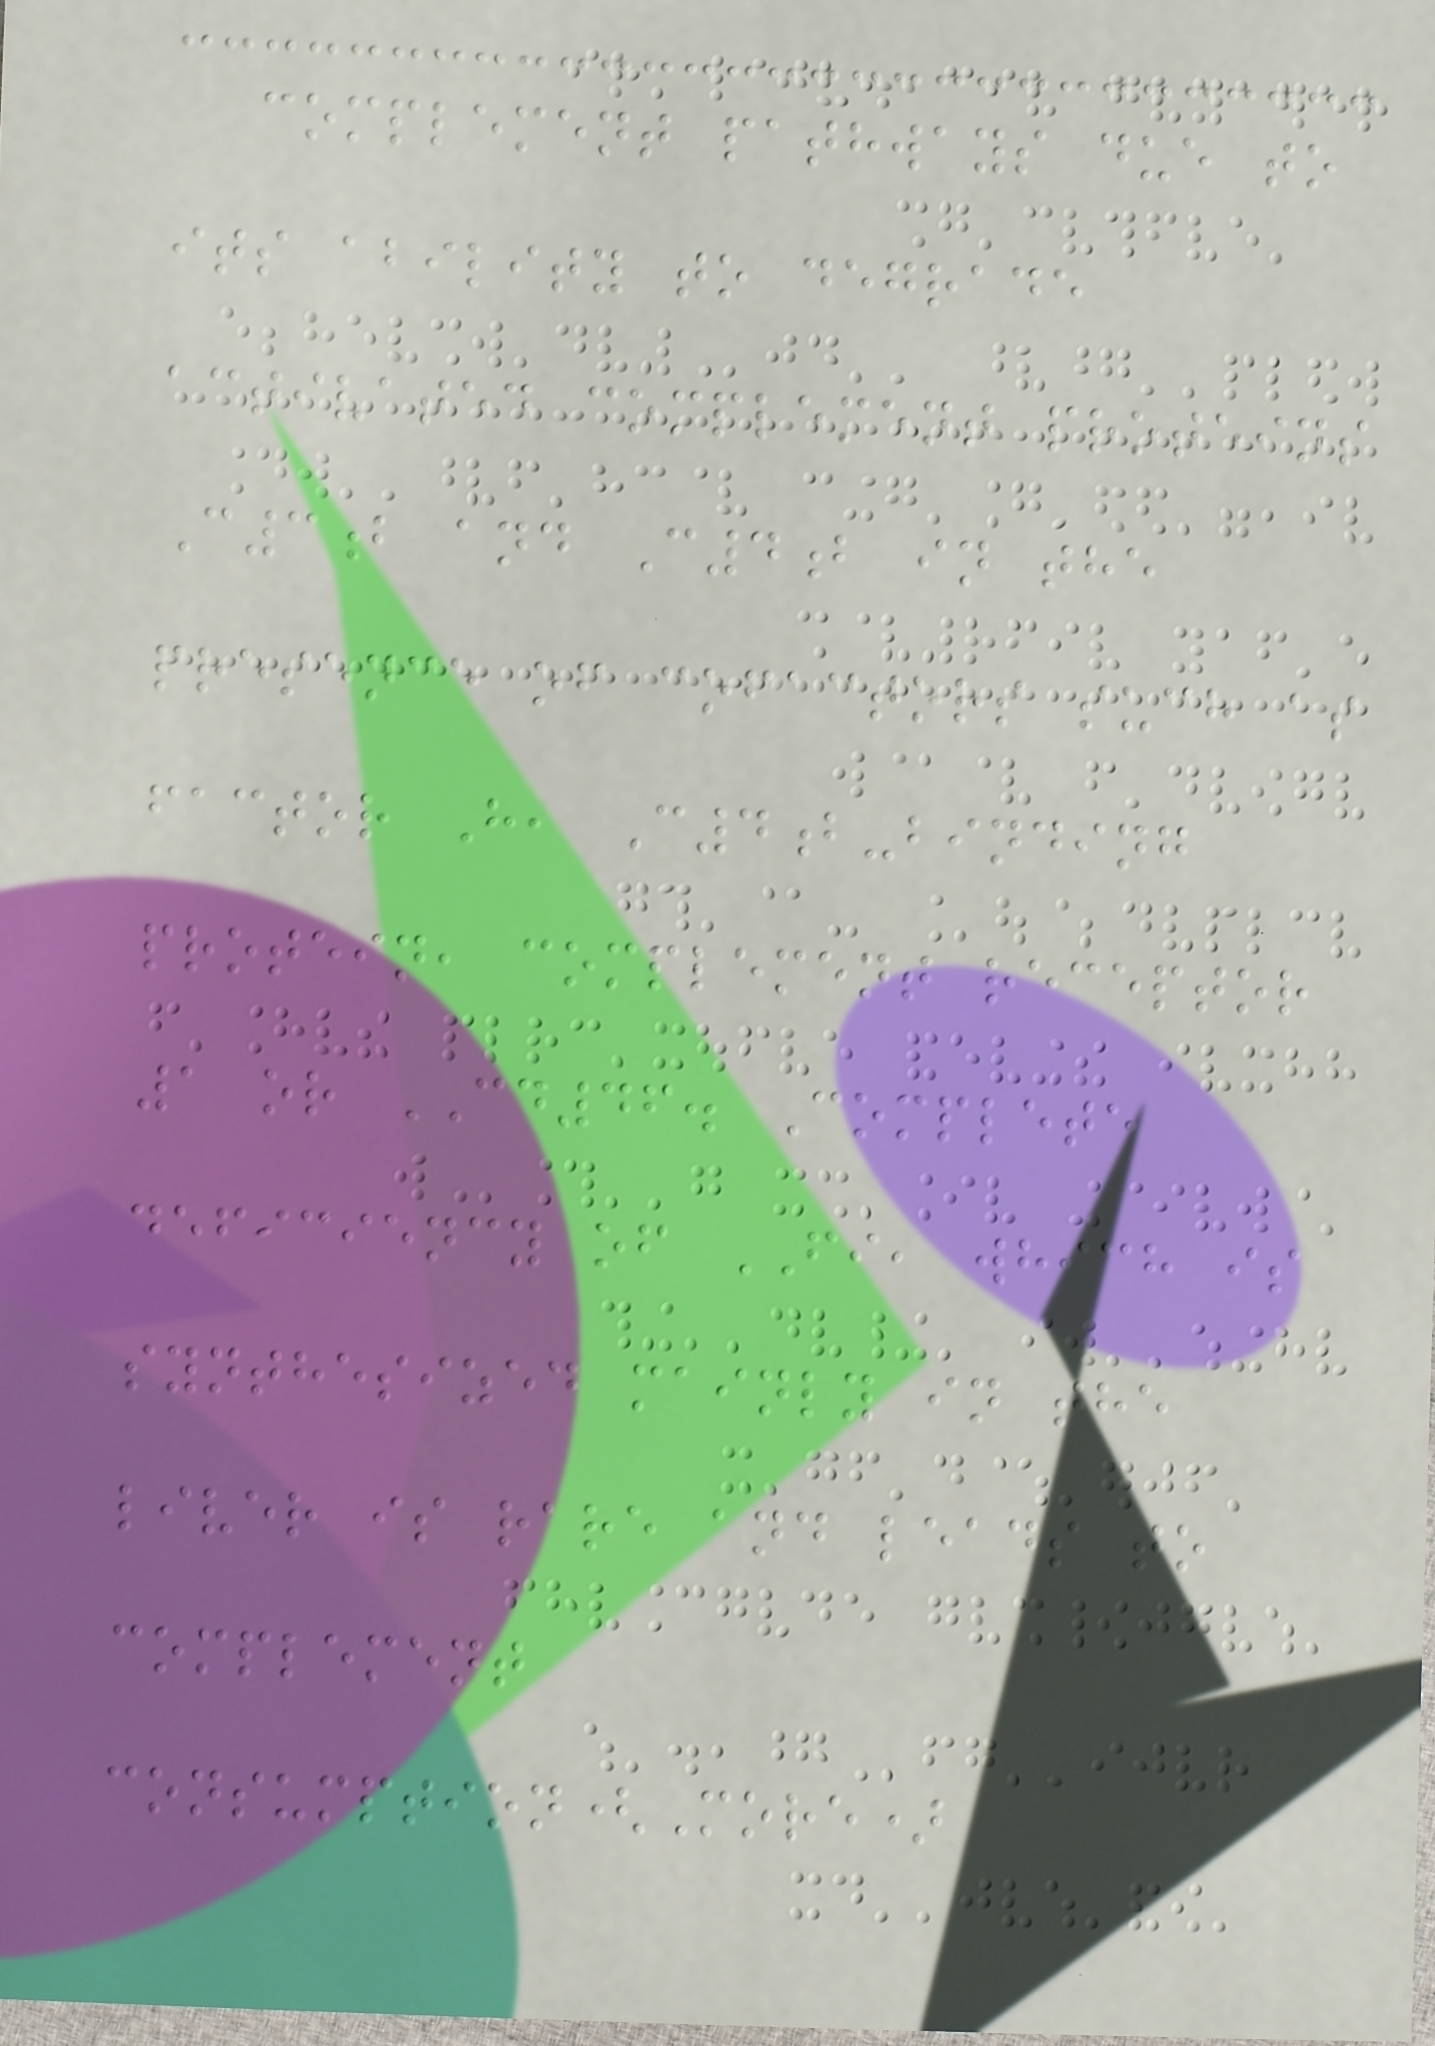complement pathways due to
its ability to degrade
activated complement proteins
C3b and C4b in the
presence of cofactors such as
factor H, C4b-binding
protein, complement receptor
1 or CD46. Complete
deficiency of FI, which is
synthesized mainly in the
liver is rare and leads to
complement
consumption(More)
